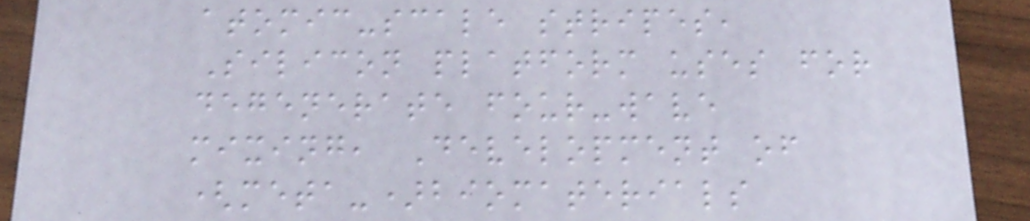atomic-scale stripes,
Silicon platform uses for
degenerate four-wave
mixing, Development of
(meta-)biomaterials
